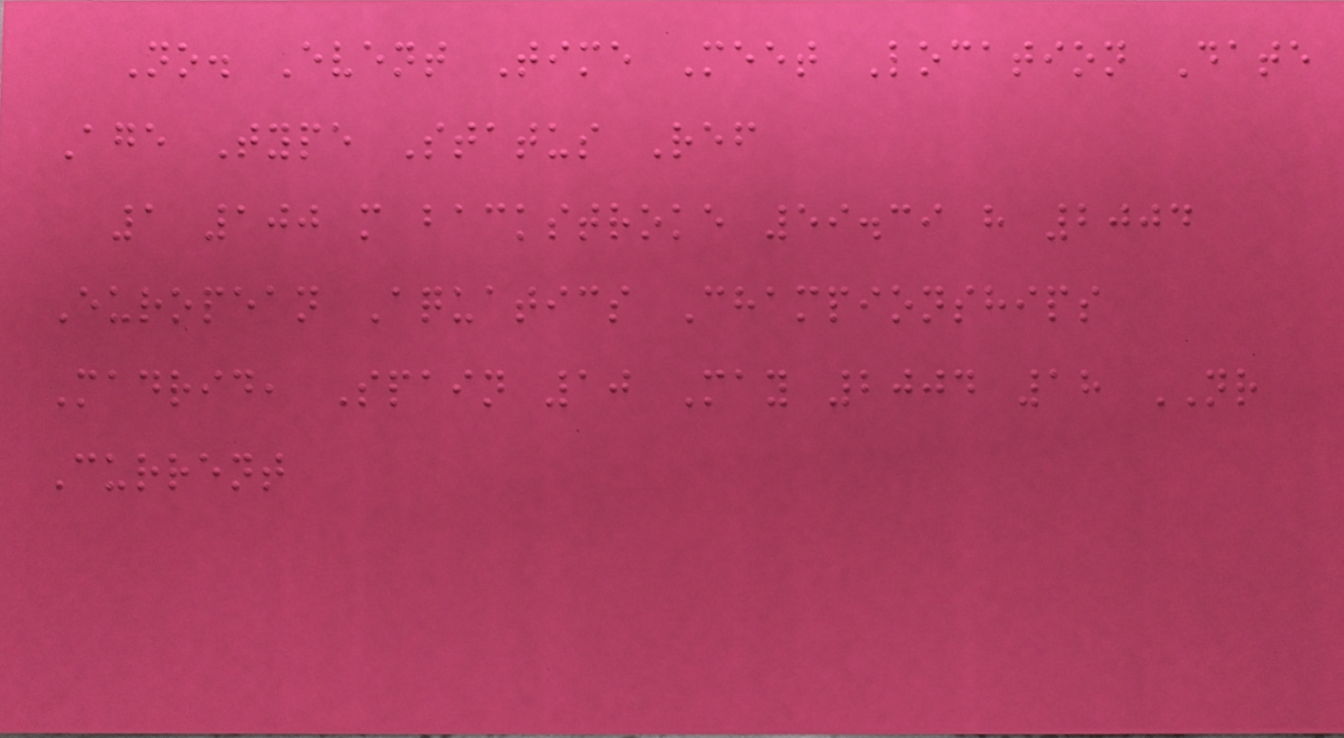No. Event Time Meet Location Date
Age Type Status Ref
1 100 m backstroke 59.39 h 2004
European Aquatics Championships
Madrid, Spain 10 May 2004 18 NR
Current
